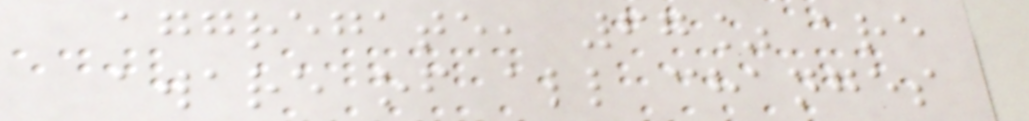aggregate, 67% are
aware of all changes
